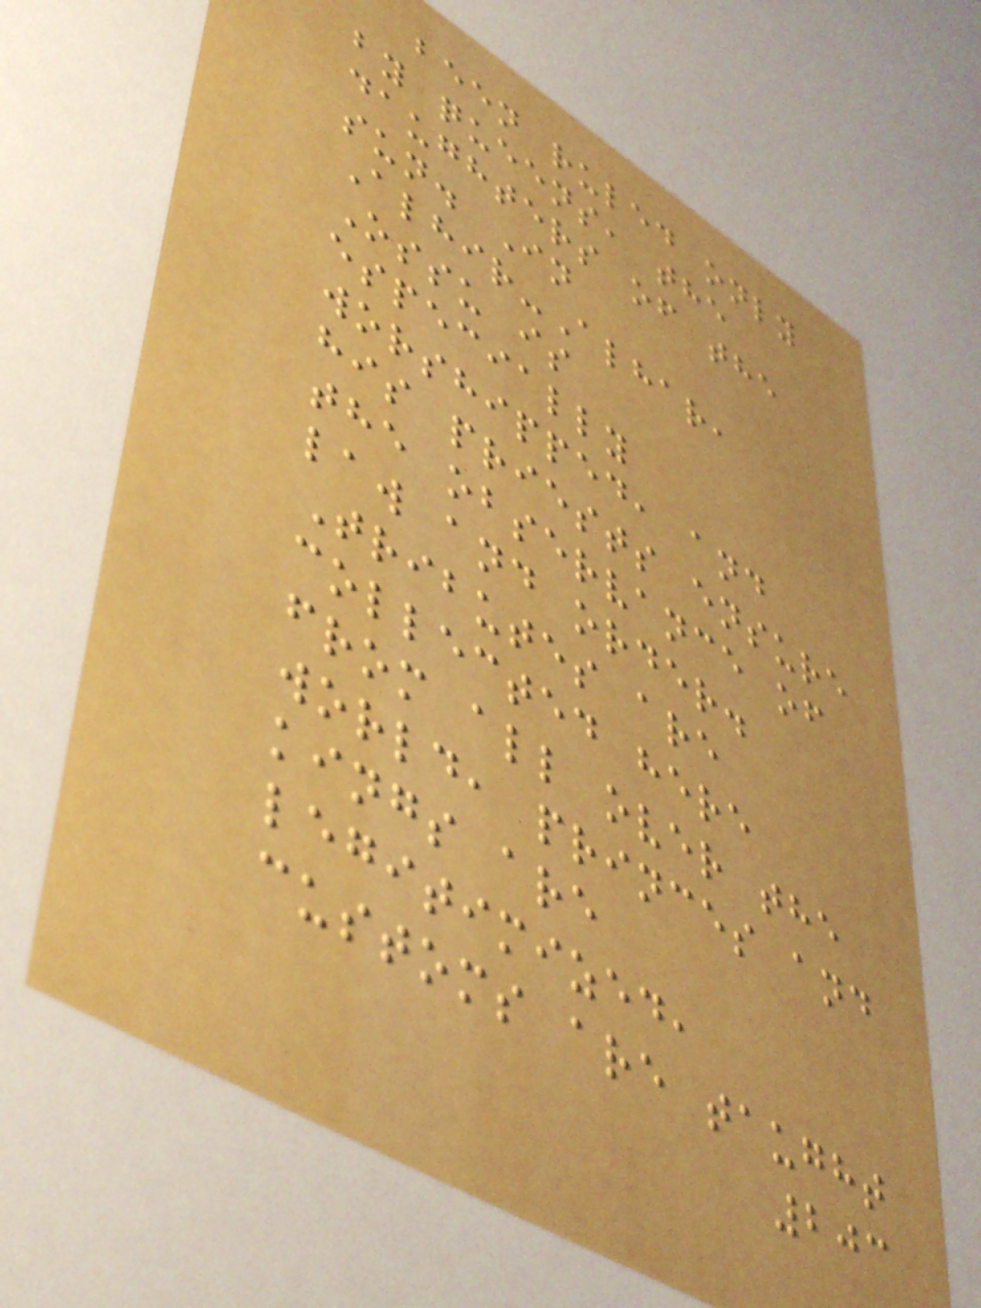been ruled only
by queens, the
daughters of the
sun. In
Alhir-Alhar,
Ossu is
especially
worshipped, and
his priests ensure
the observance of
law and order.
Tributes are
collected here
from all over the
world, princes and
kings are
legitimized,
customs are taught
203
